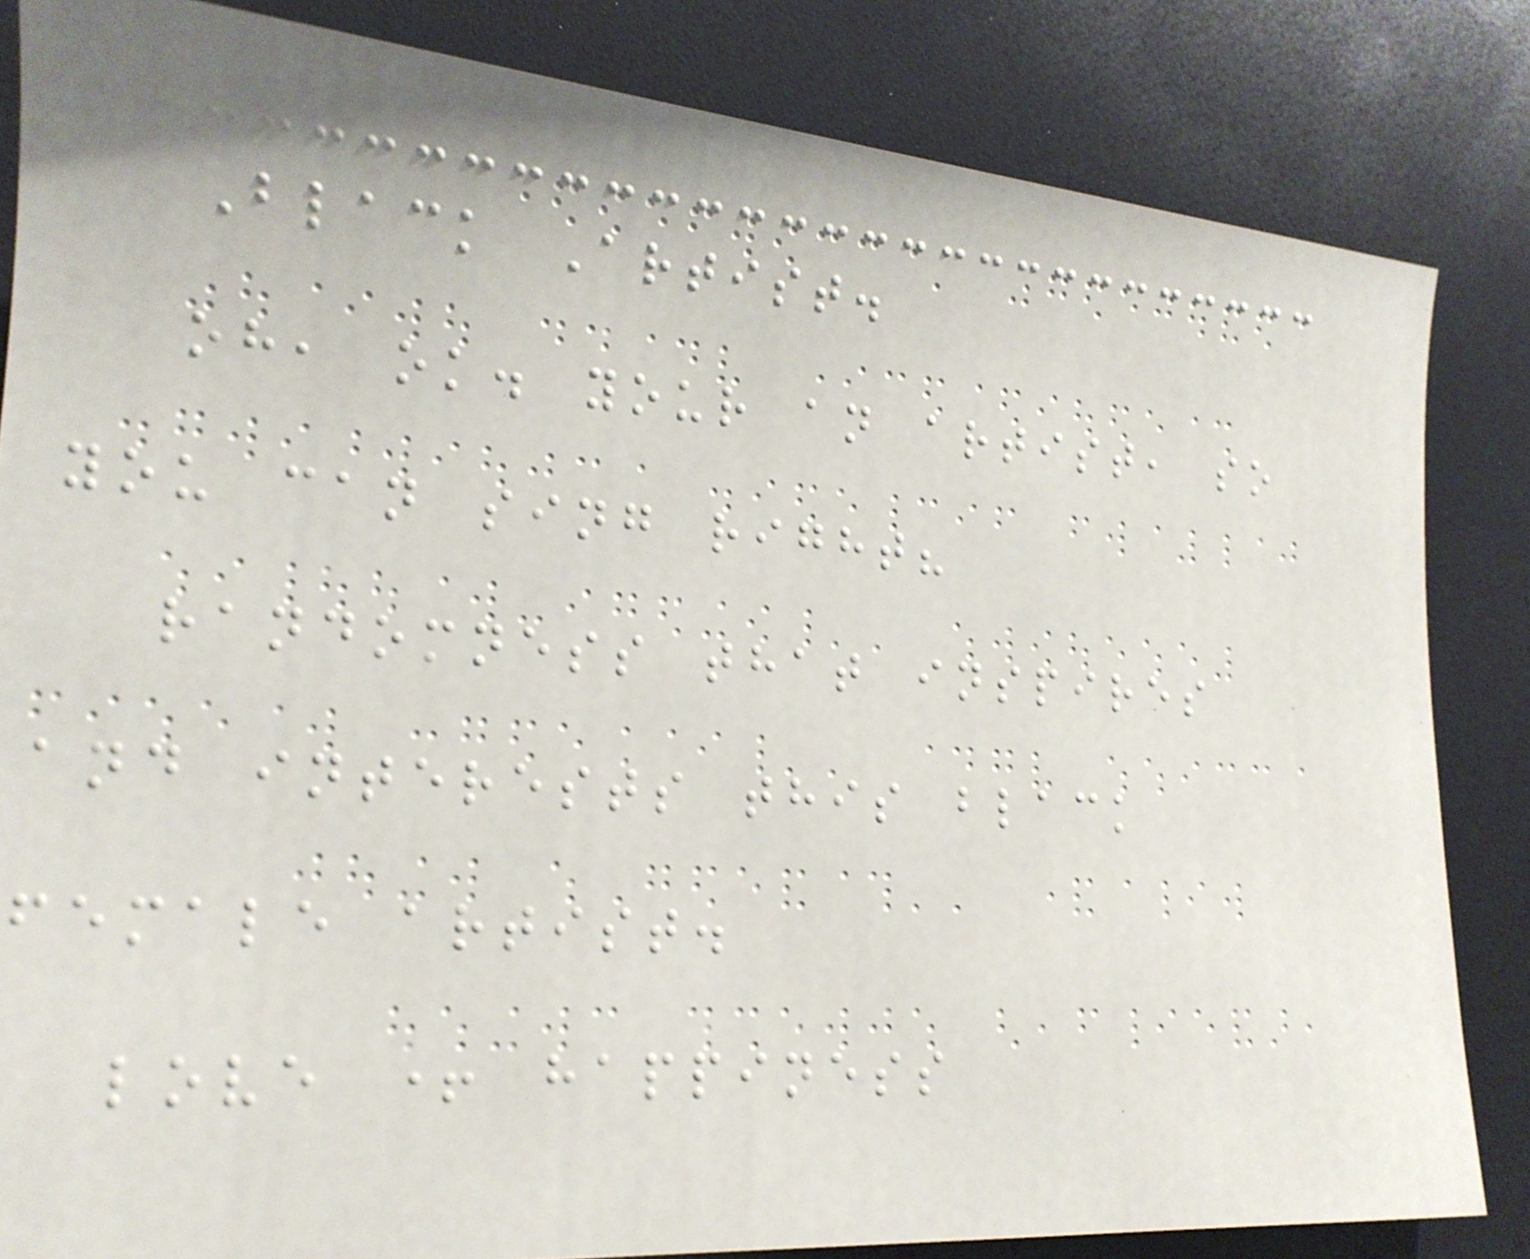Black Artist.
oh, ok. your an artist, so
you can sing right?
randomness that inspires
and interests this black
female artist.
love + happiness
